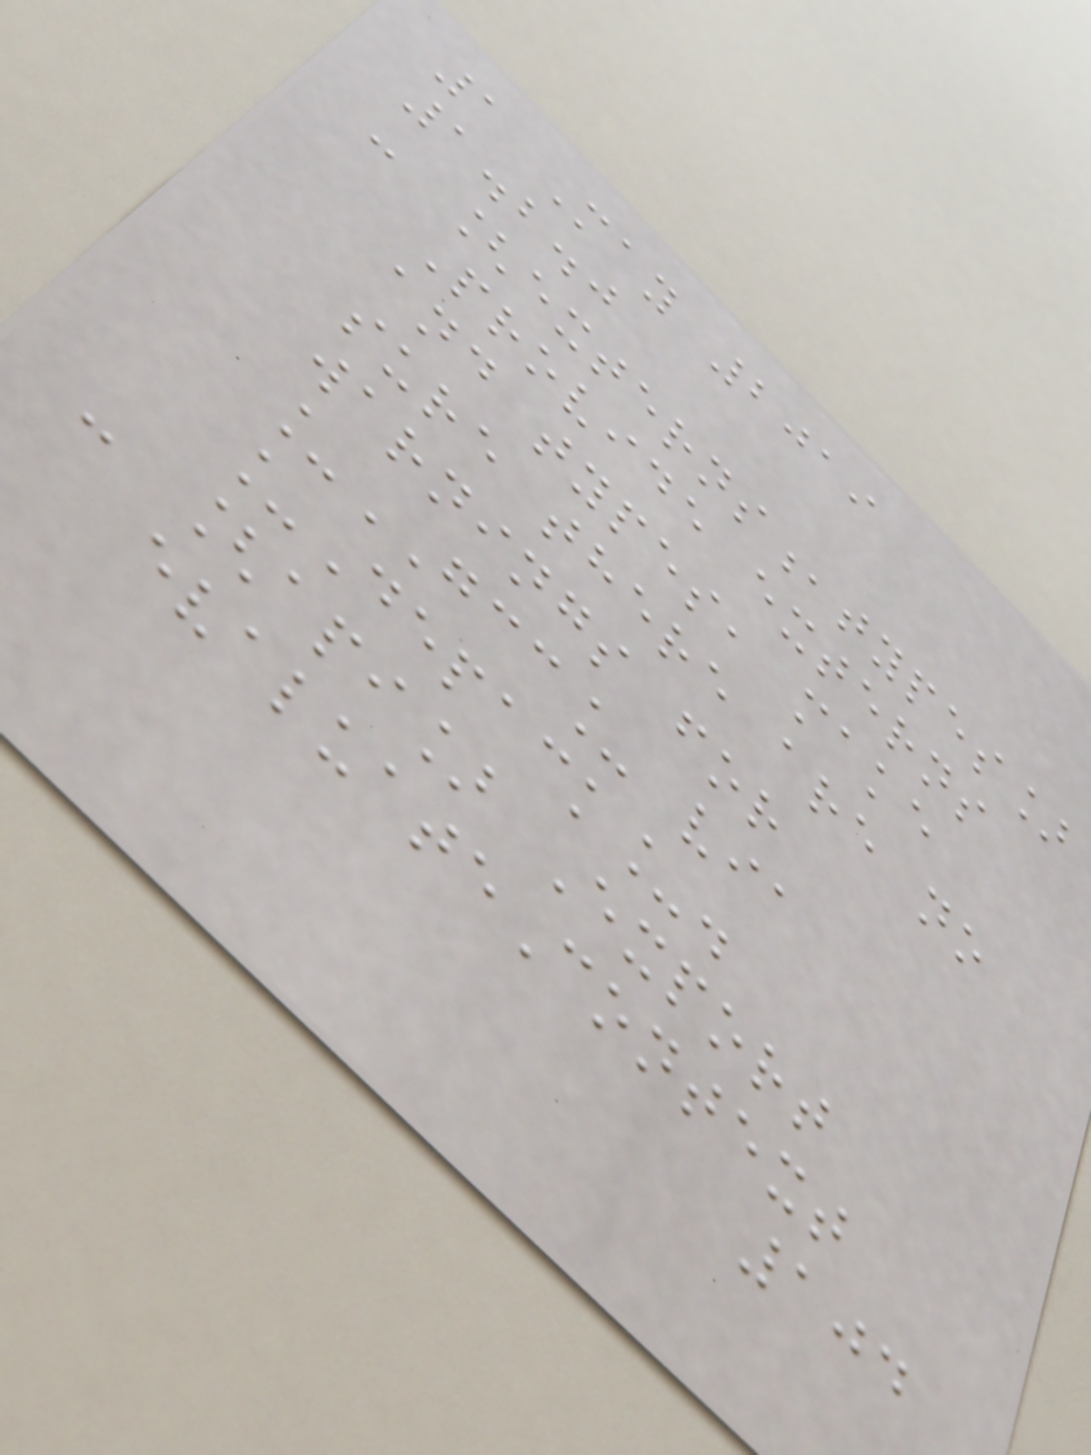1 May 2019
1.2.0
- [externs,types]
Provide externs
and types, make
sure there are no
warnings for
_GCC_ via
_Depack_.
- [api] Export
evaluateContext
104
